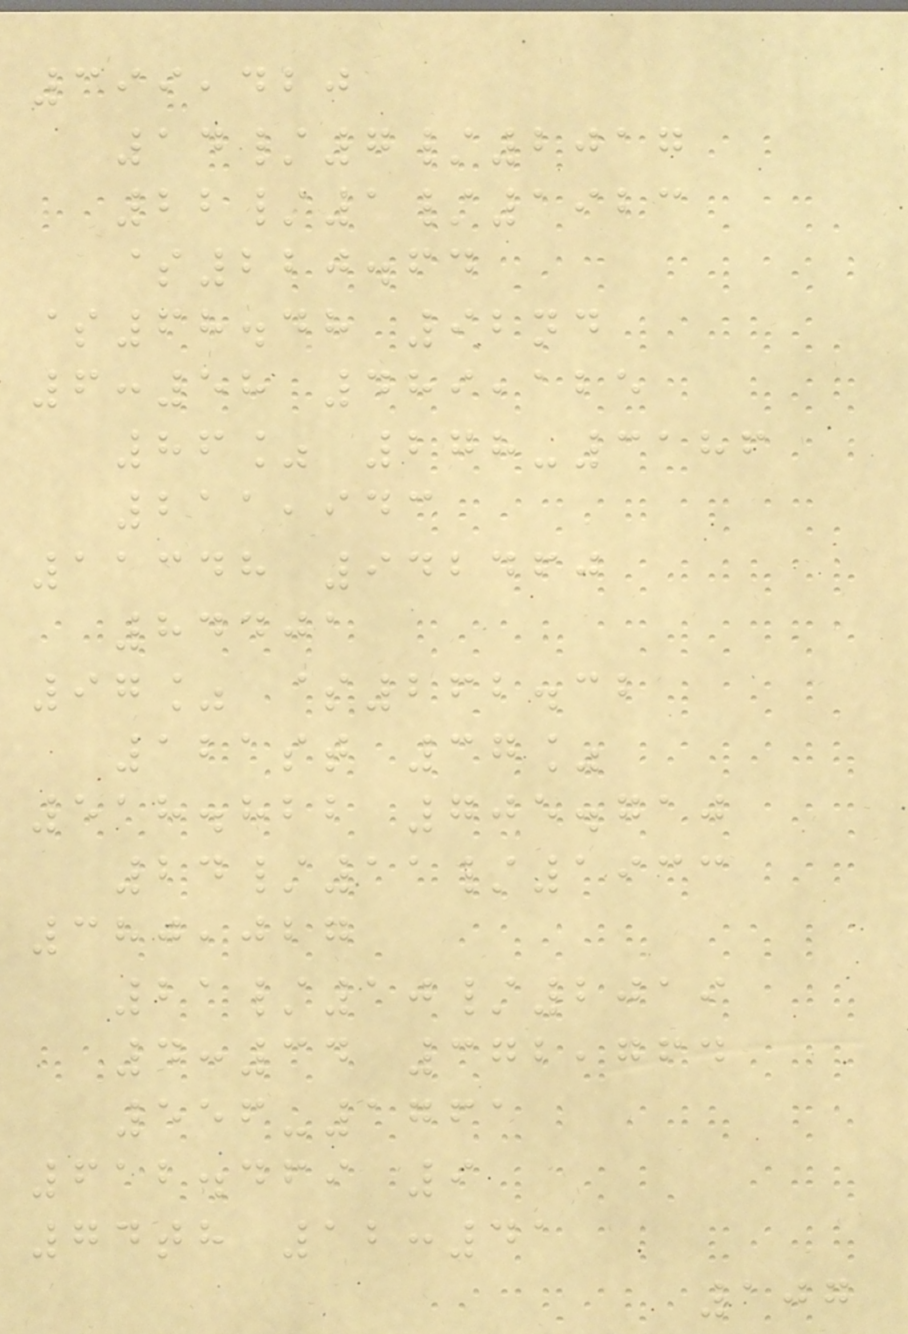399,420
14/7/2017
22/1/1923
$220.64
$68.48 92nd
6:58 489,125
86% 278-3186
211,943
11348 942460
84401
97% $262.32
121st 37%
518.822 705.710
24/11/1933
380,027
21/10/2019
4:34 372,764
556-1761
612.469 9
74th 12:41
107
